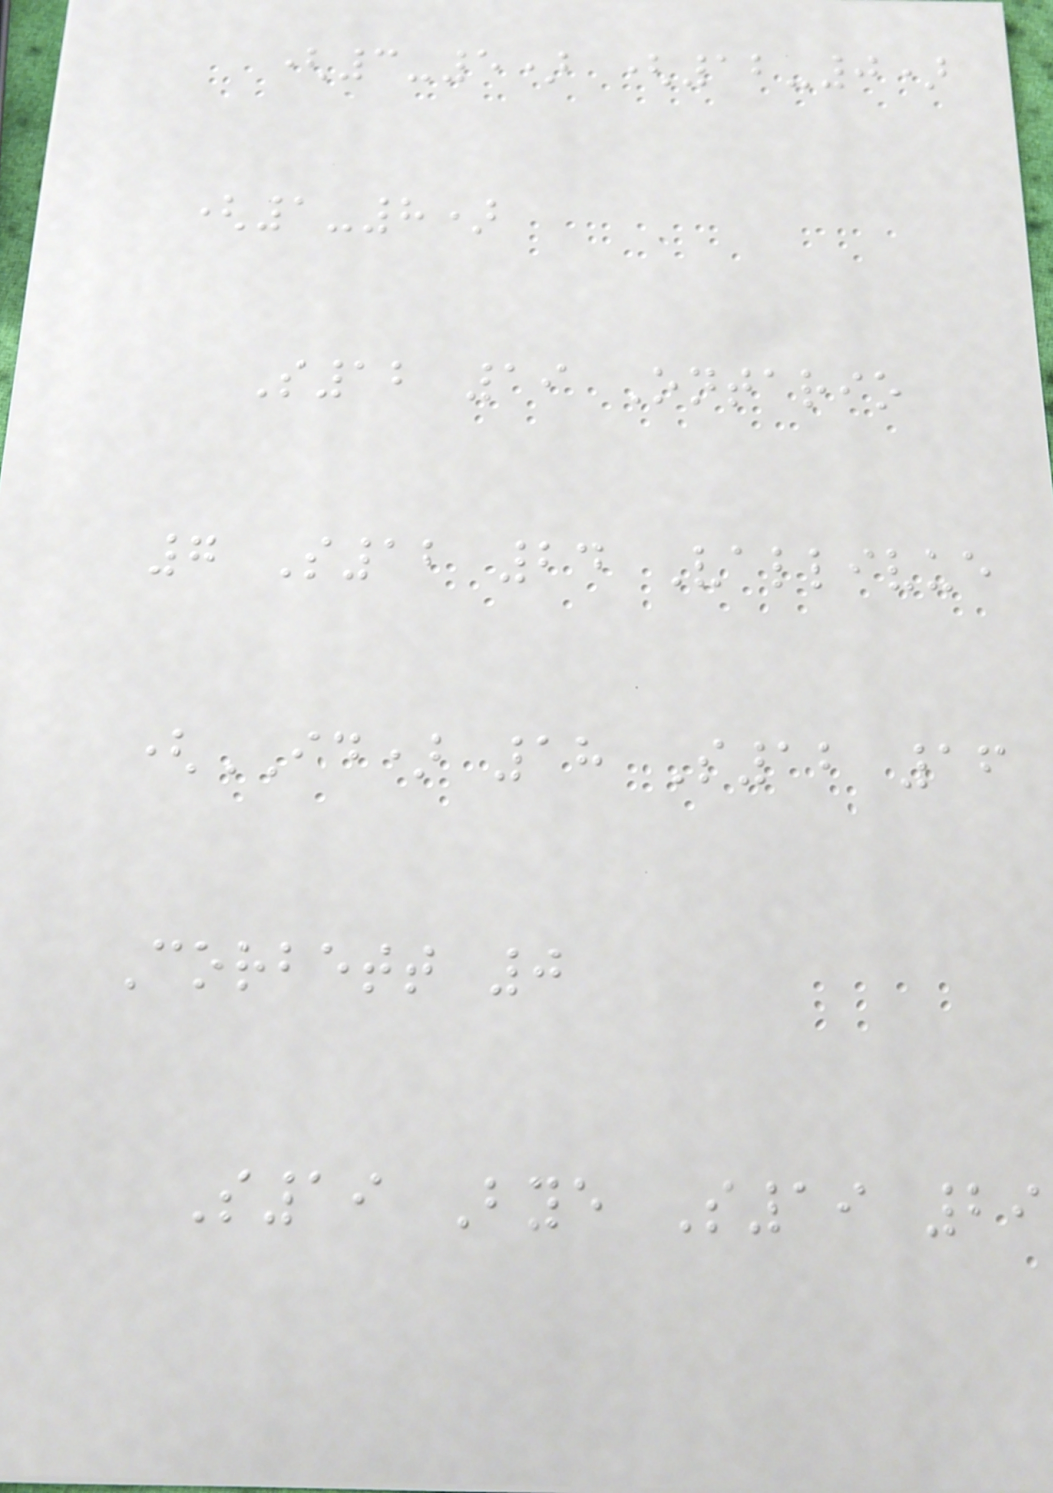(3-5) (12-0)
(1-8)
S12 19 Ontario
7 S12 24 Vallivue
(ID) 18 S12 16
Corbett 0
S19 Bye S19 29
